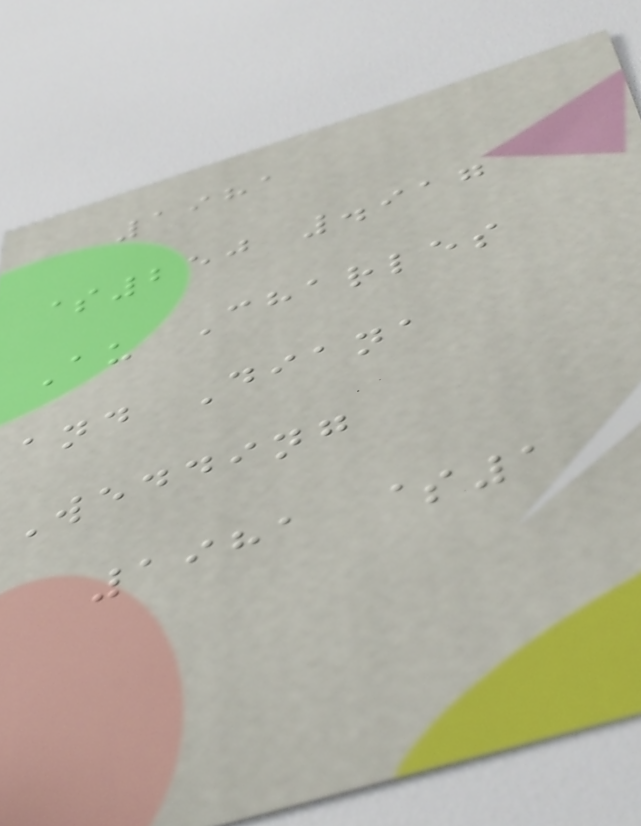1981
$250 .917
Au Charles
and Diana
Wedding
1981 $1
